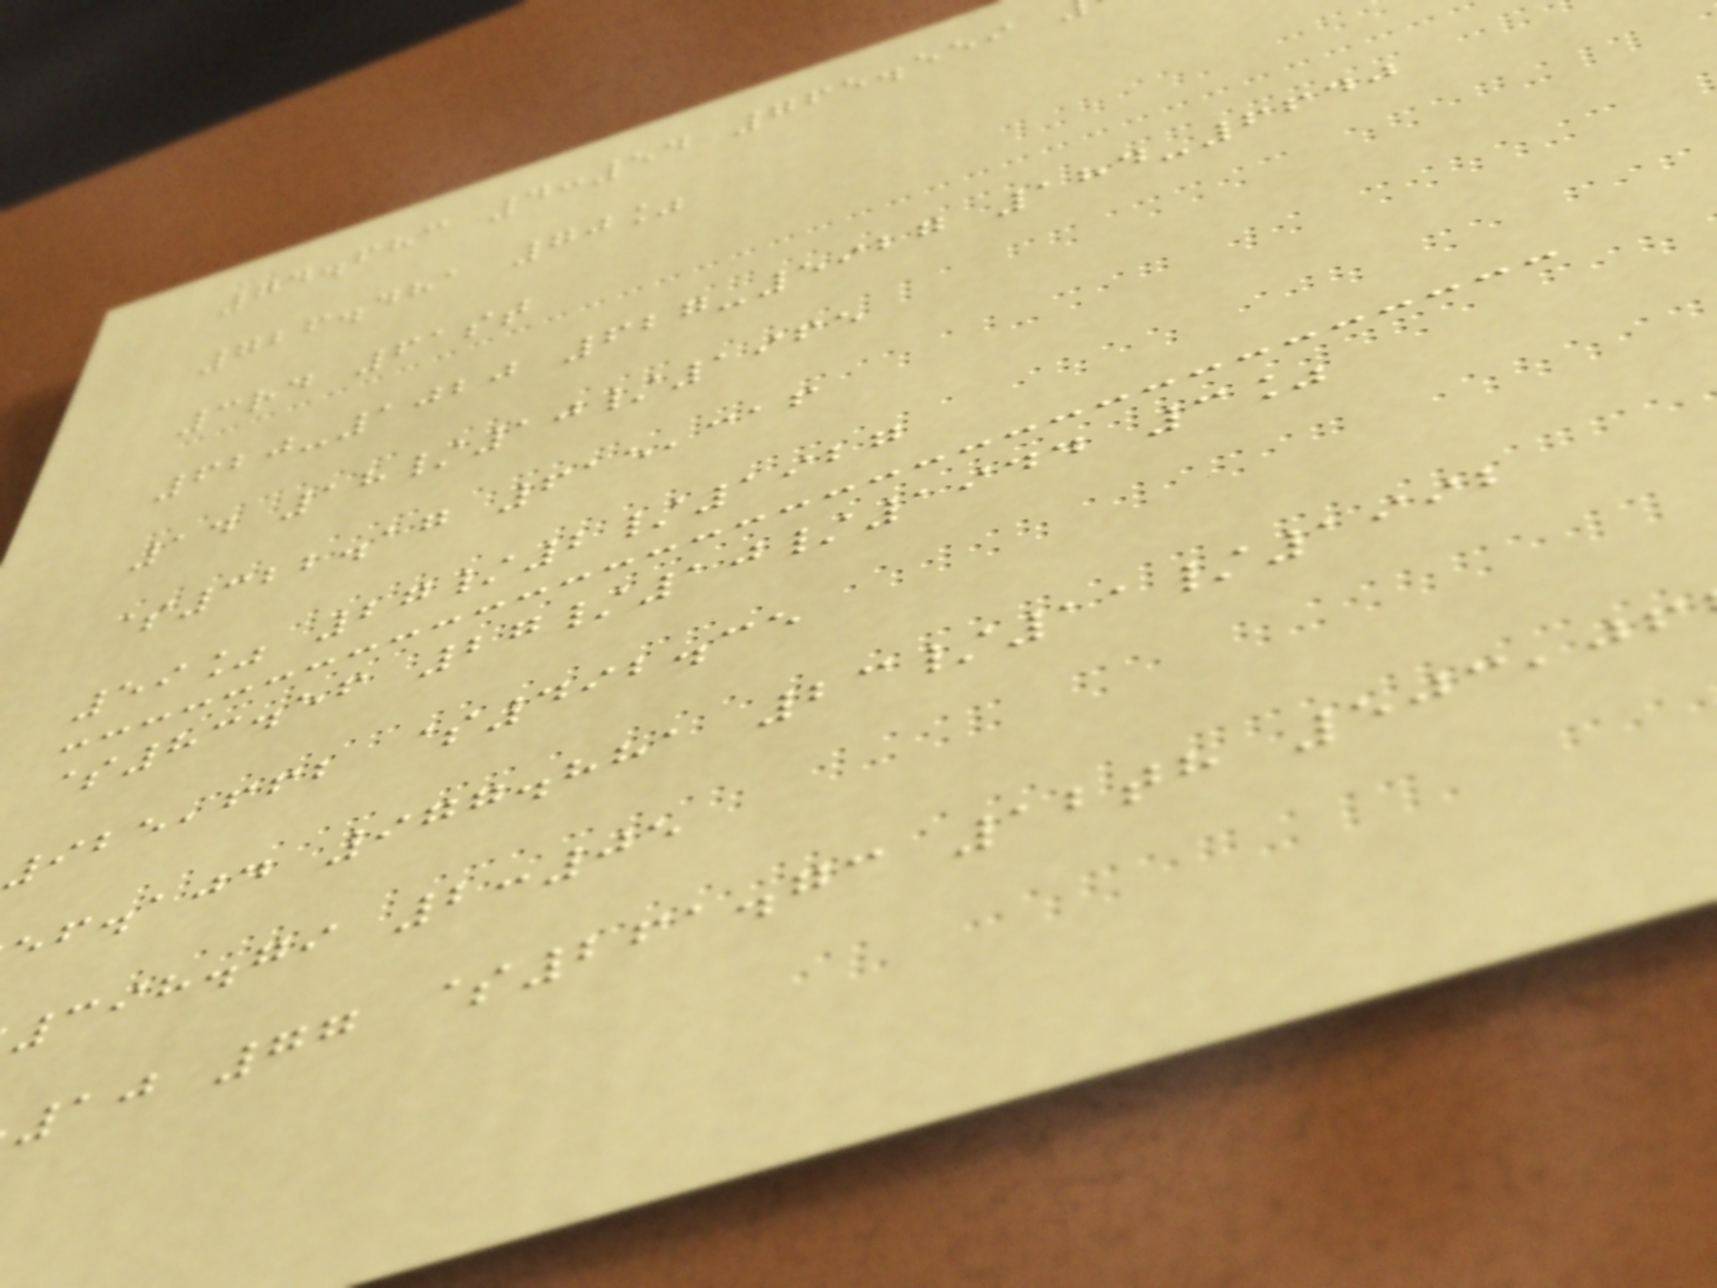74.683 4:54 765.559
726.481 70%
3rd 61st
620-1020 627-5927 184-6640
14 18/10/1965
$322.17 615,316
59% 27/2/1927
$83.56 27/10/1944 3%
925,662 $492.35
ef.ajd 977.881 23/11/1992
398.79 2:05
10 77 $261.73 12th 503,06
